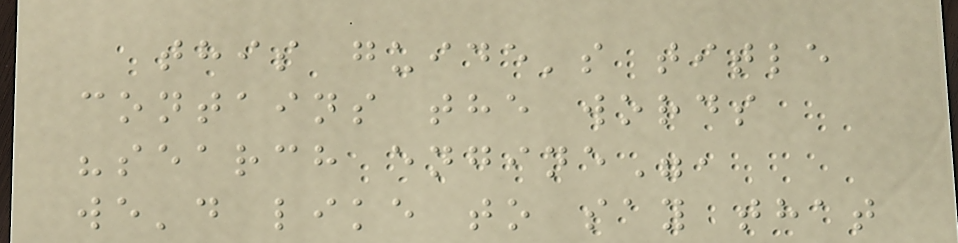this guide's title
contains the words
"search engine",
we'd like to say that
